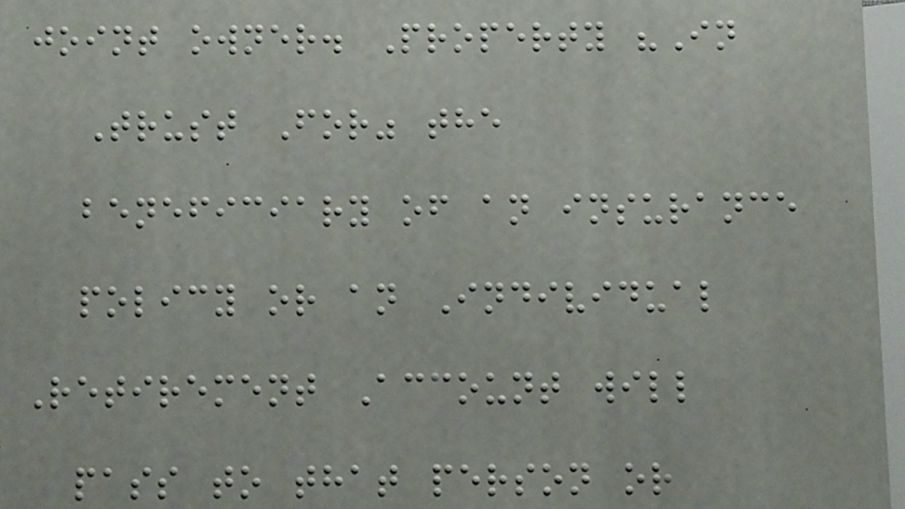joint owner. Property "In
Trust For" the
beneficiary of an insurance
policy or an Individual
Retirement Account will
pass to that person or
